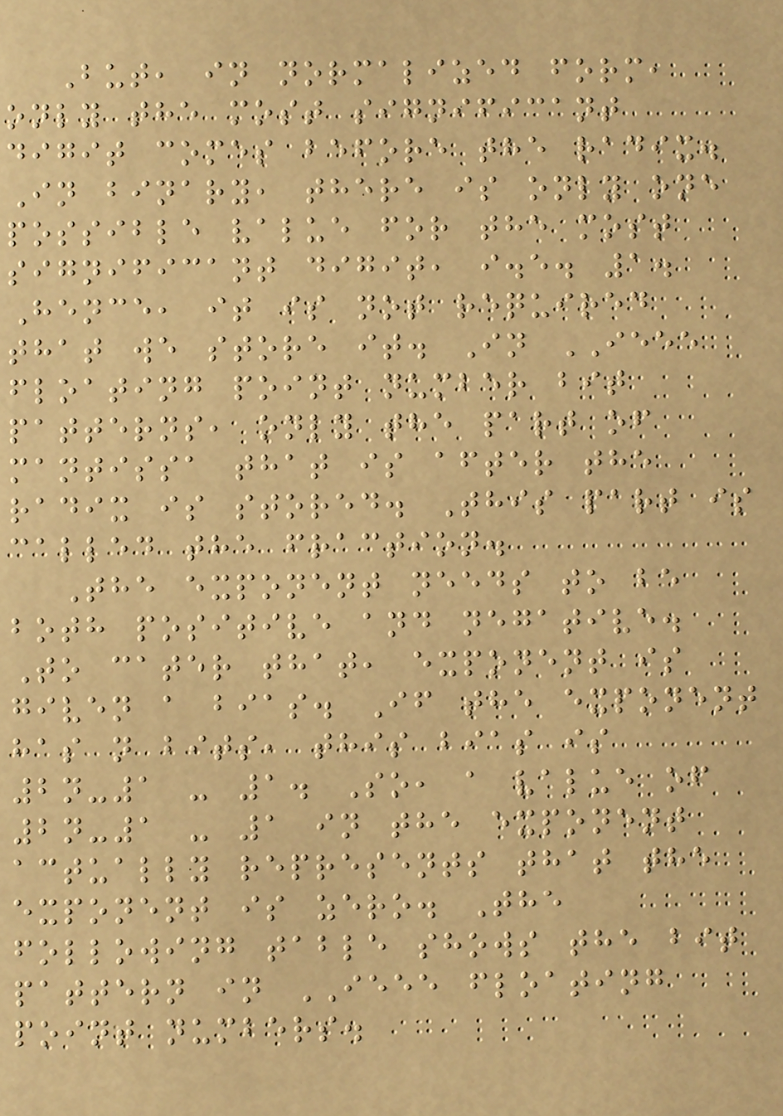But, in normalized form,
only the most significant
digit comes before the radix.
In binary, there is only one
possible value for the most
significant digit, i.e. 1.
Hence, it is not required
that we store it. In IEEE
floating point number bit
patterns, only the part of
mantissa that is after the
radix is stored. This part is
called the fraction.
The exponent needs to be
both positive and negative.
To cater that, exponent is
given a bias. If the exponent
has n bits, this bias is
2n-1 - 1. So, a value of
2n-1 - 1 in the exponent
actually represents that the
exponent is zero. The
following table shows the bit
pattern in IEEE floating
point numbers.
